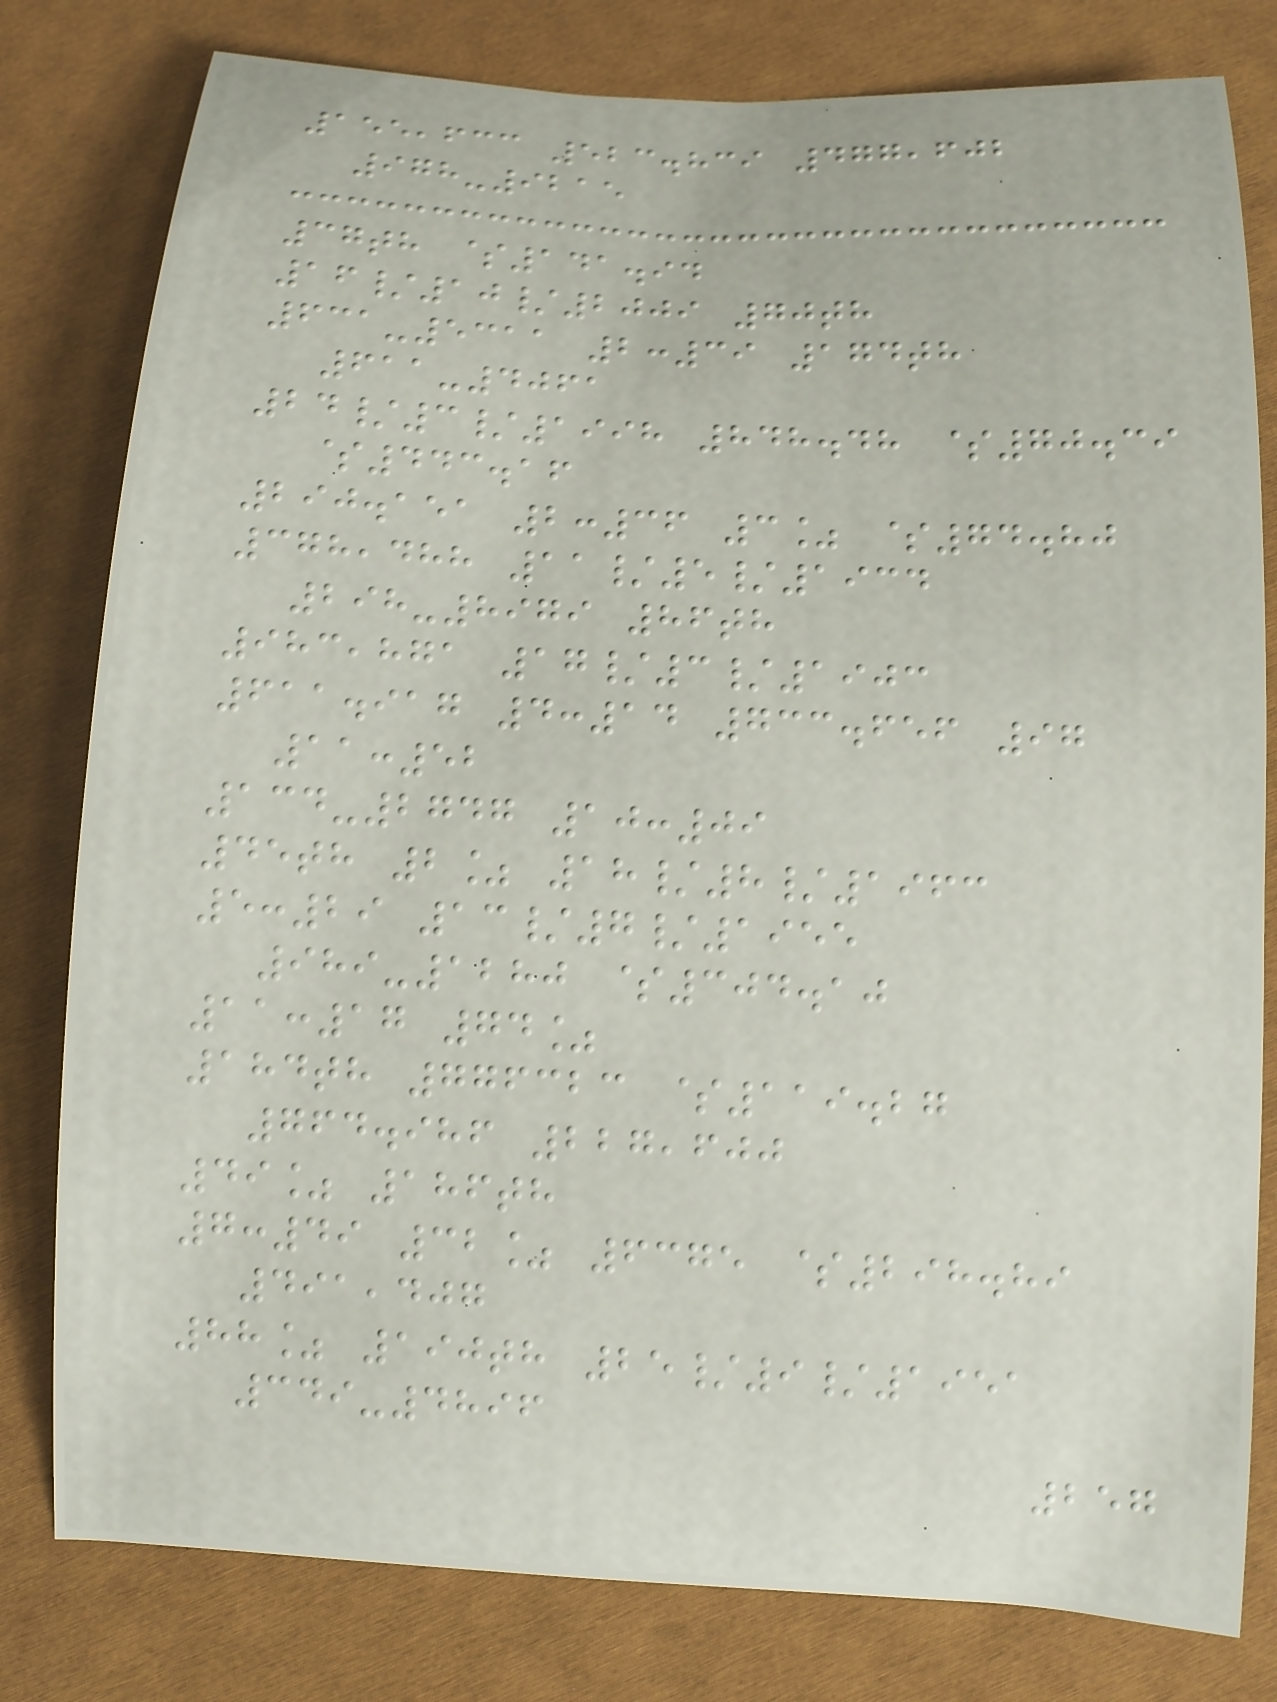155,633 523.839 477,602
978-9215
37th $141.94
16/10/2009 70th
631-5311 2:39 174th
611-4061
24/3/1998 848.48 $70.39
$443.16
290.151 2:36 3% $74.80
378,488 11/5/1934
298-8979 86th
983,871 17/3/1903
611.917 4:14 733.656 97
11:52
134-2747 10:09
45th 2% 18/8/1963
5:29 13/7/1955
989-1280 $304.10
11:17 74%
184th 776323 $119.27
764.986 227,600
49% 186th
7:49 32% 6375 $298.89
491,407
88% 190th 25/9/1951
349-4896
257
